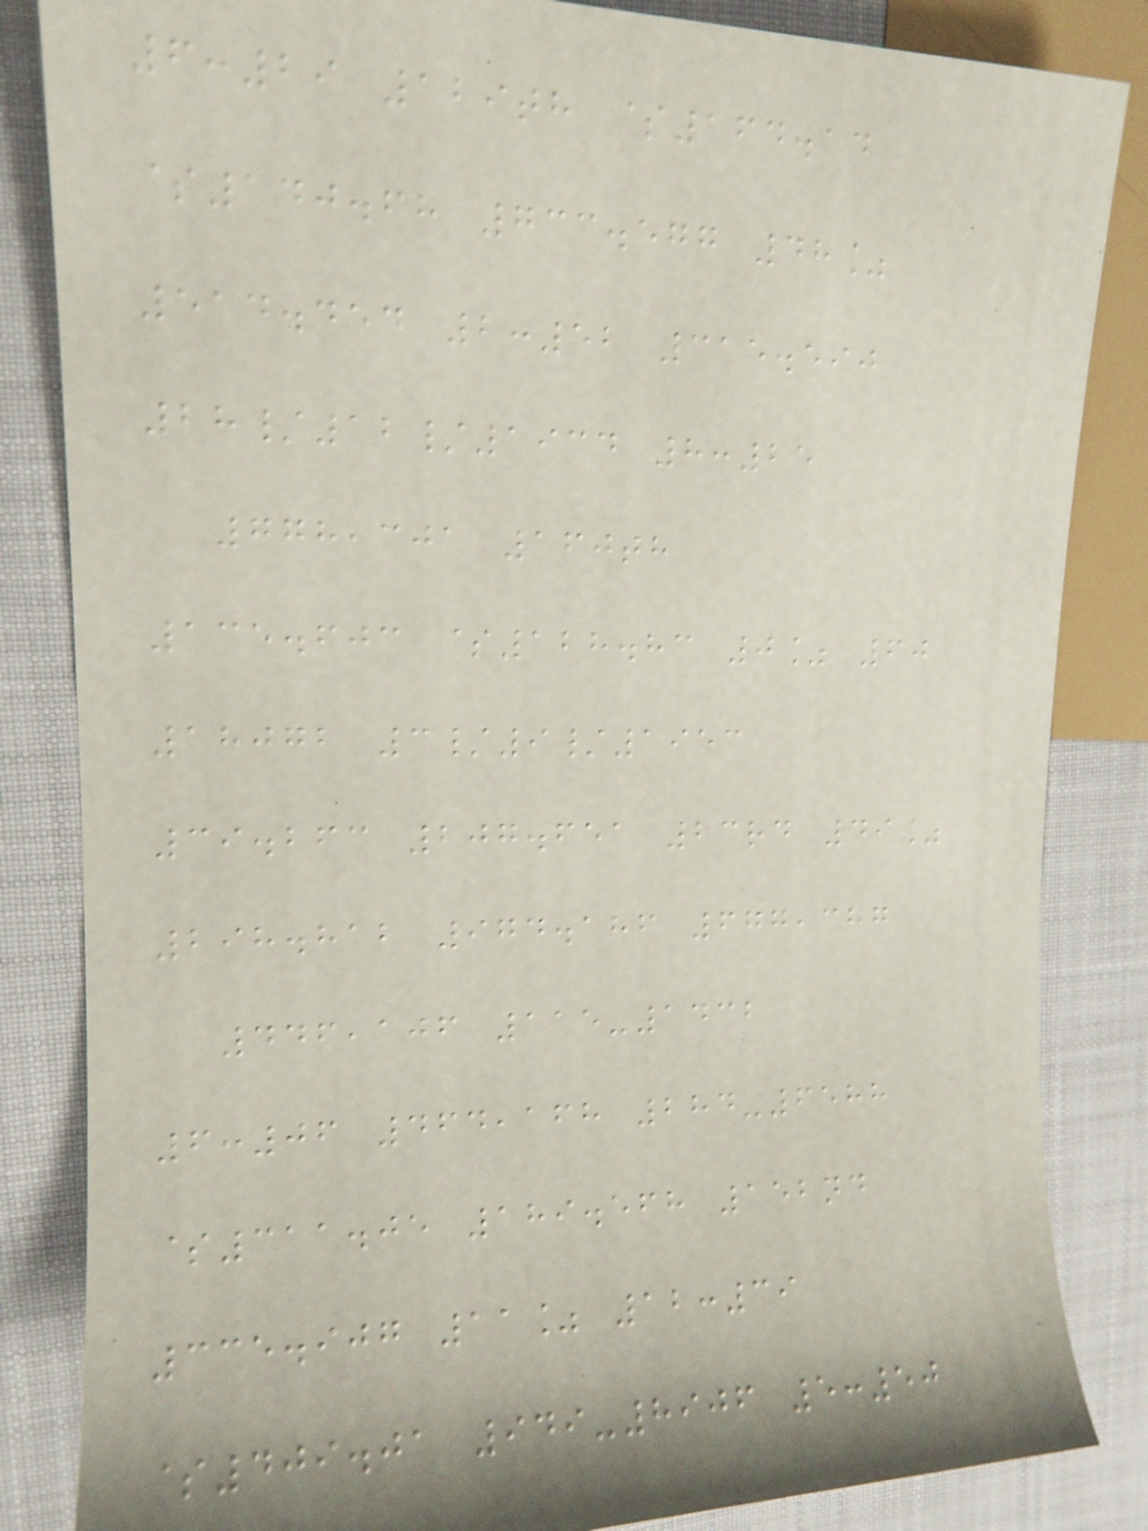6:29 129th $164.14
$140.68 733.577 48%
514.454 2:52 315.590
28/12/1934 8:25
778,301 160th
135.603 $128.83 0% 60
18072 3/9/1953
39.263 207.651 23rd 49%
298.812 974.186 677,387
446,106 115-1432
6:06 464,168 284-6588
$311.05 189.568 152nd
335.907 11% 12:39
$409.01 949-8906 5:50
